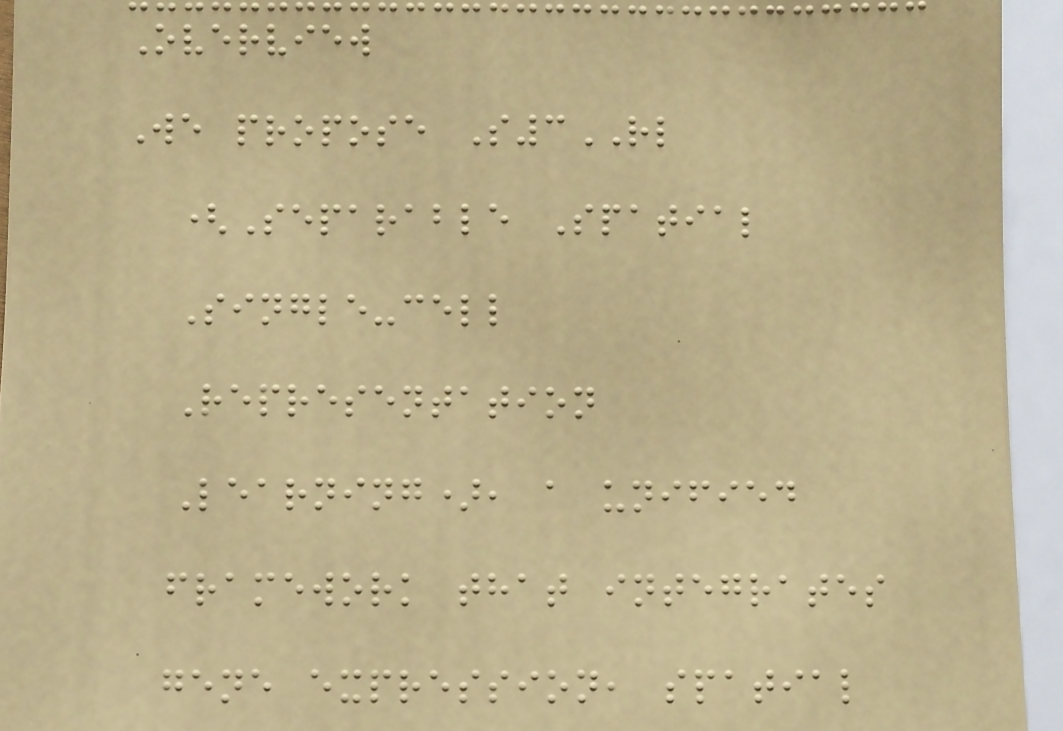Overview
We propose S3RL
(Separable Spatial
Single-cell
Representation
Learning), a unified
framework that integrates
gene expression, spatial
